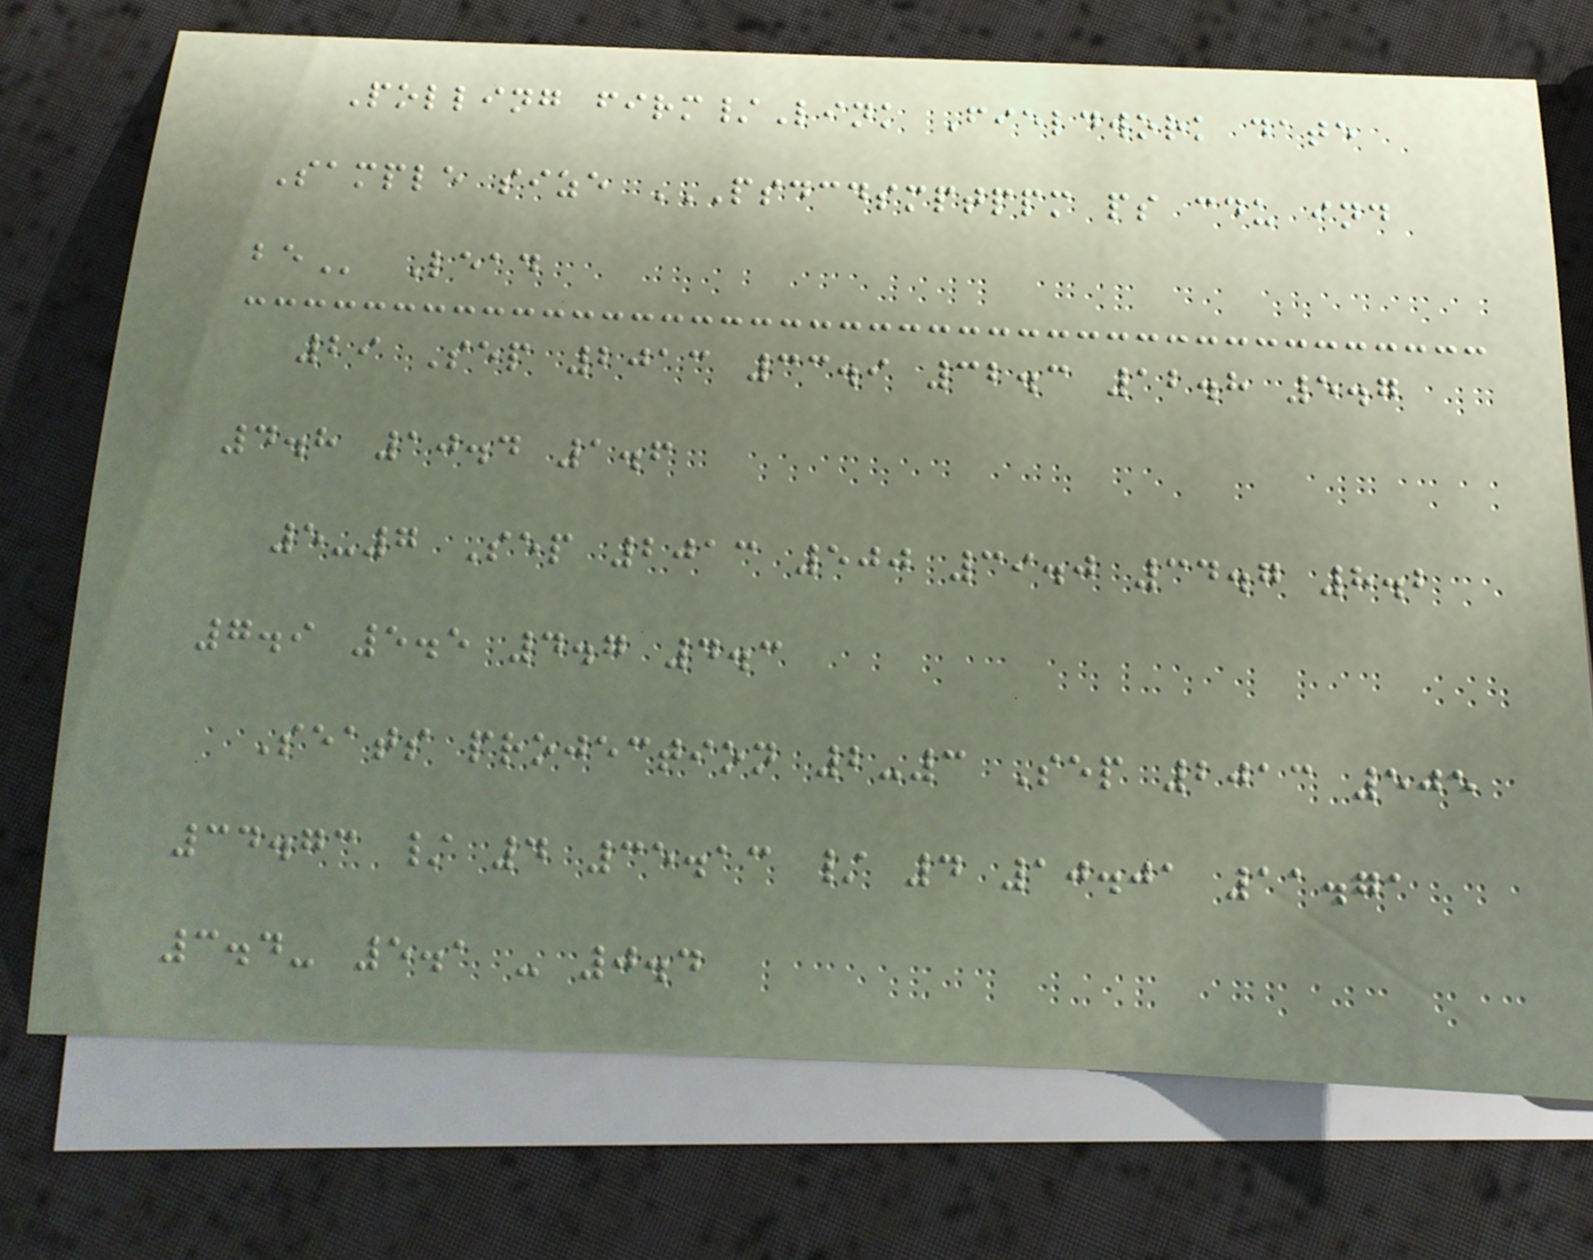Polling firm/Link Fieldwork date
Sample size PSDCDSMPTPPM PS CDU IND
BE Lead
29 Sep 2013 33.9 32.3 12.8 5.7
4.8 10.4 1.6
5-7 Sep 2013 500 39.0 34.7 8.2
7.9 5.5 4.7 4.3
Seats projection 2-3 Sep 2013 505
34.73 / 4 35.13 / 4 10.01 11.71
3.4- 5.1 - 0.4
